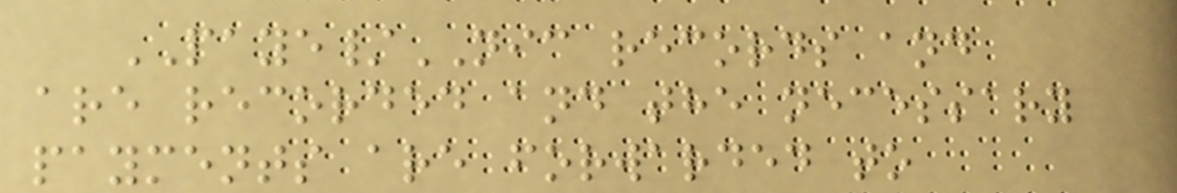PAYE/NIC records and
are recorded and the necessary
payments are forwarded to
